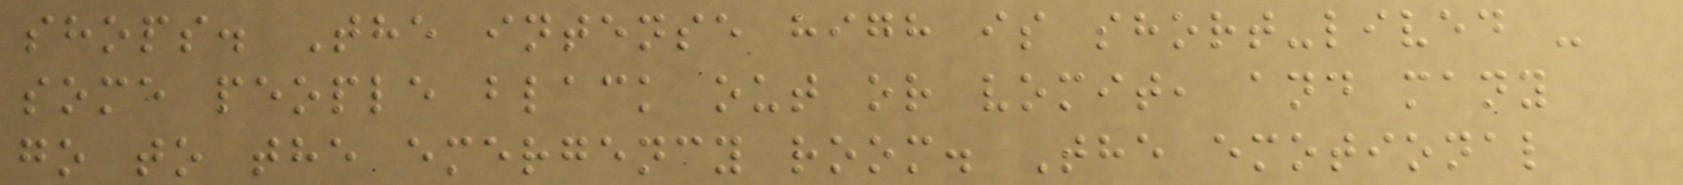shops. The intense high is short-lived -
some people black out or vomit, and many
go to the emergency room. The emotional
